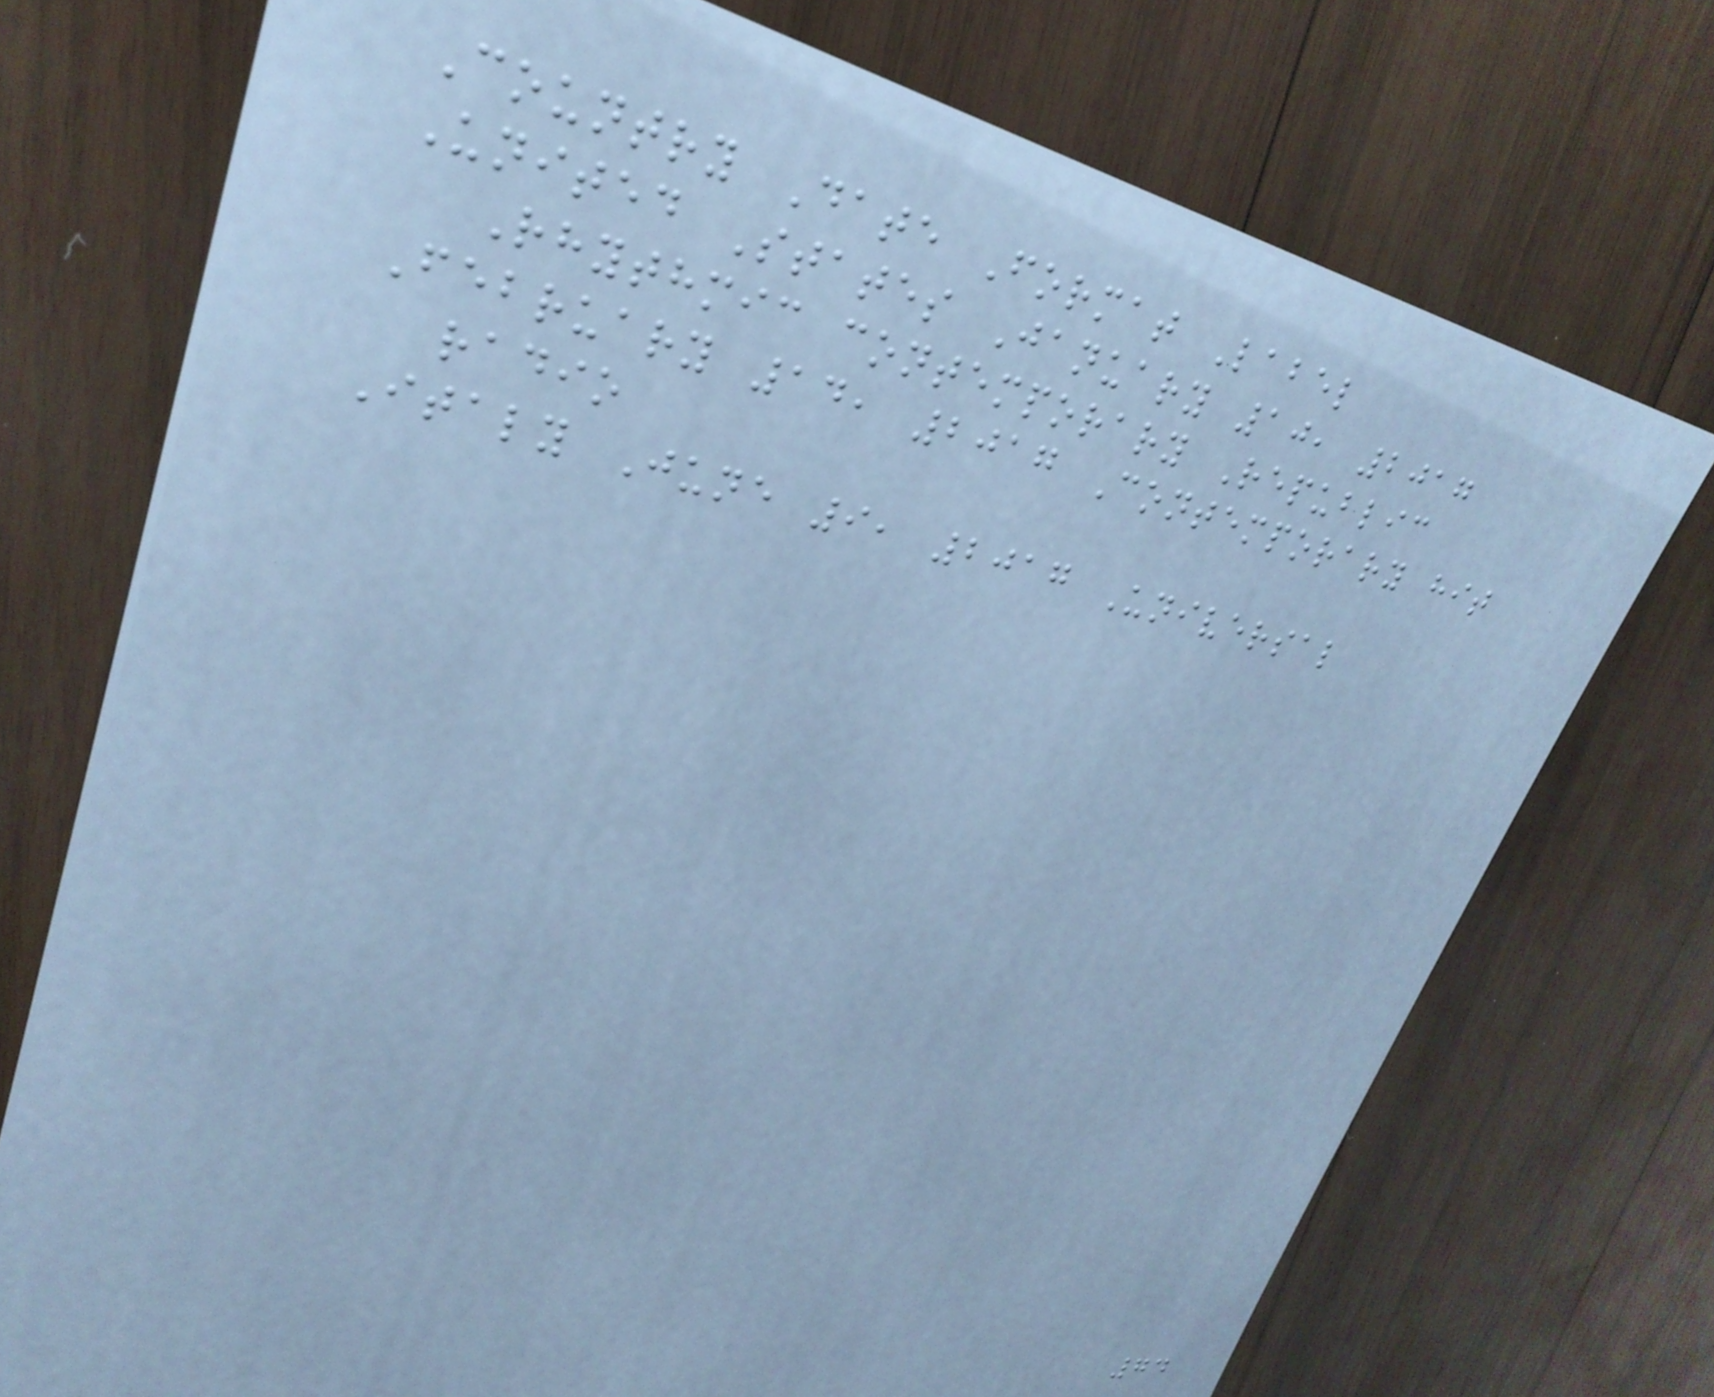Country Date Format Label
United States January 10, 2017
Rhythmic contemporary Republic
February 14, 2017 Contemporary hit
radio
Italy June 9, 2017 Universal
74
